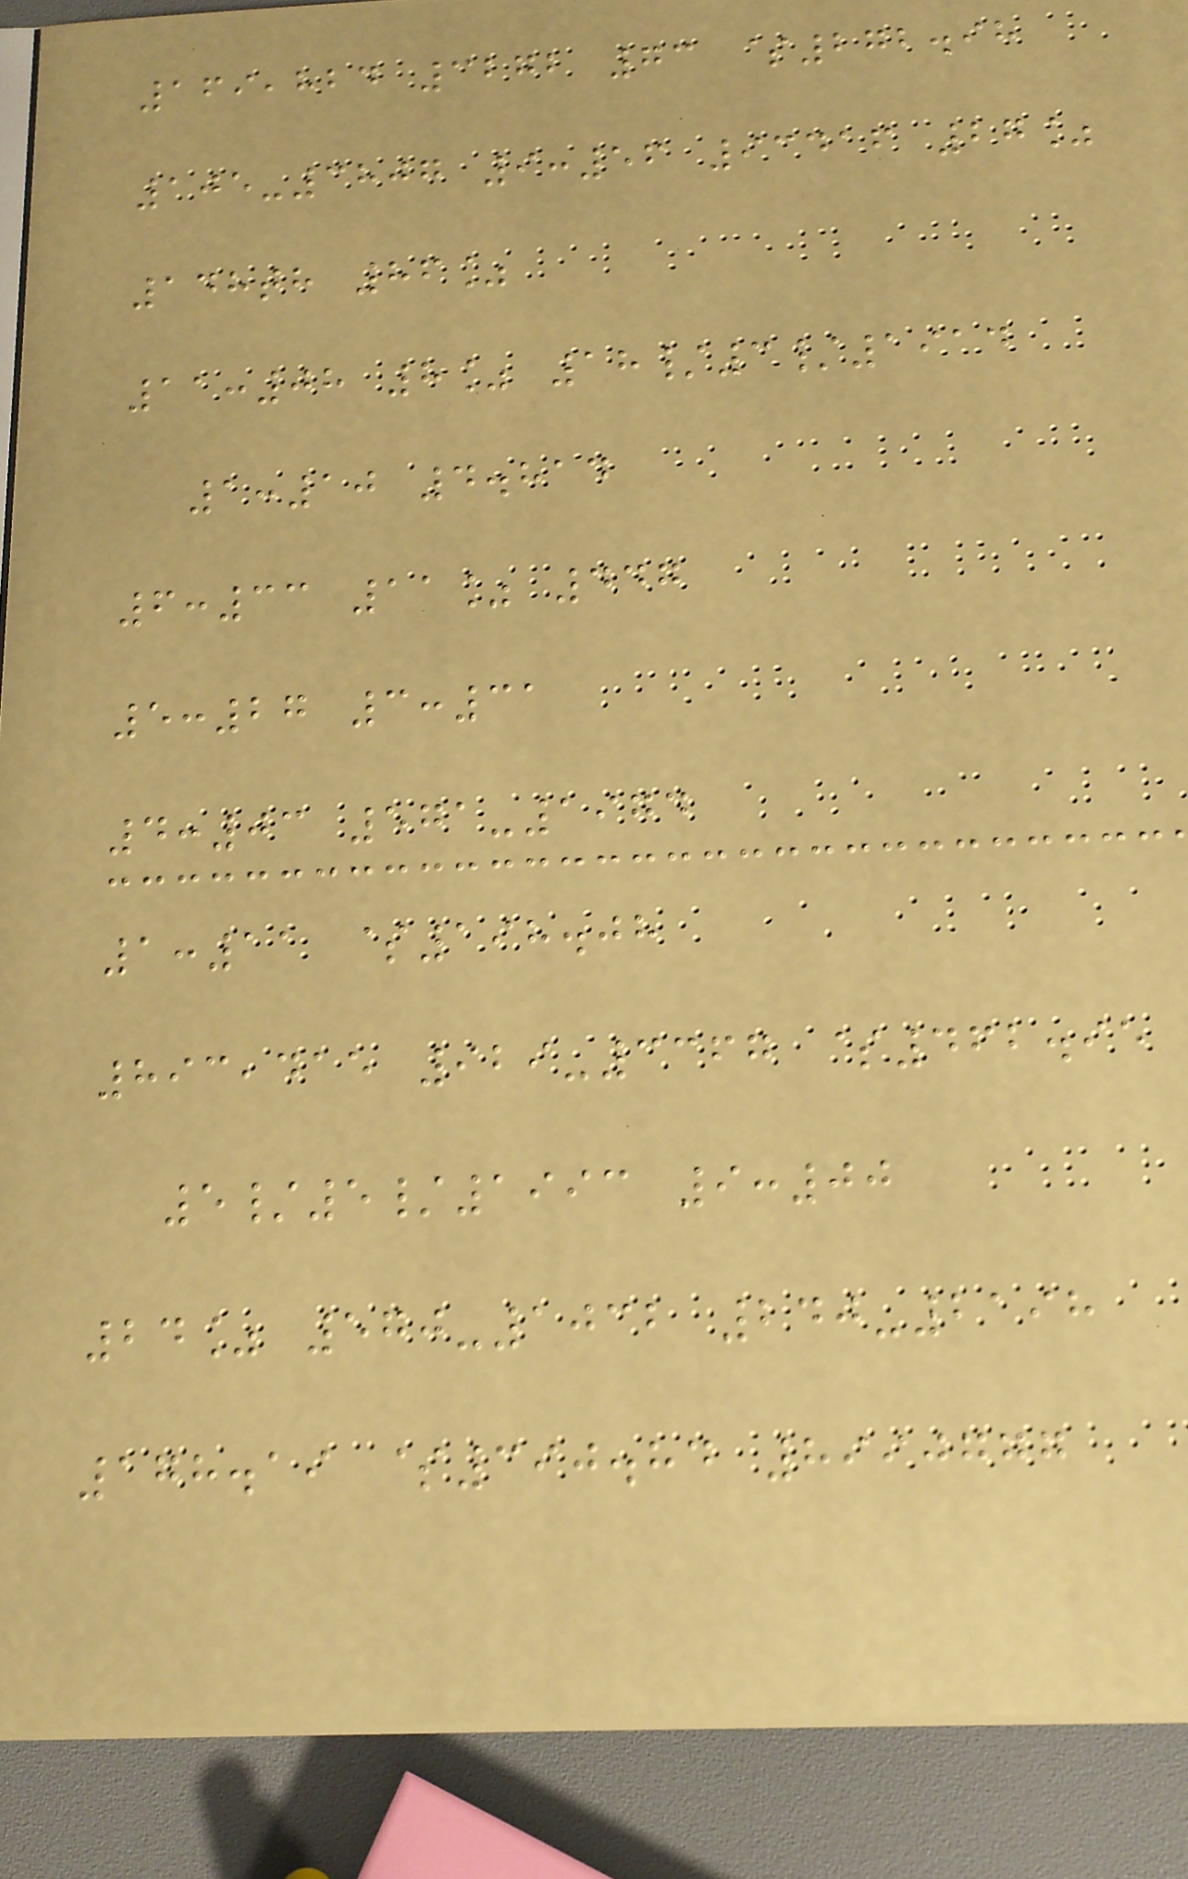169,824 3272 73 $272.98
105-3807 9:56 93416 27%
148th 86%
11:08 8% 18/3/1914
1:10 4.814
6:33 11% 447
5:27 3:31
4:03 571-1974
1:11 $198.08
893,415 929-3367 $462.95
5/5/1993 9:00
24% 570-1032 240-2198
178.19 $390.84 8990777
